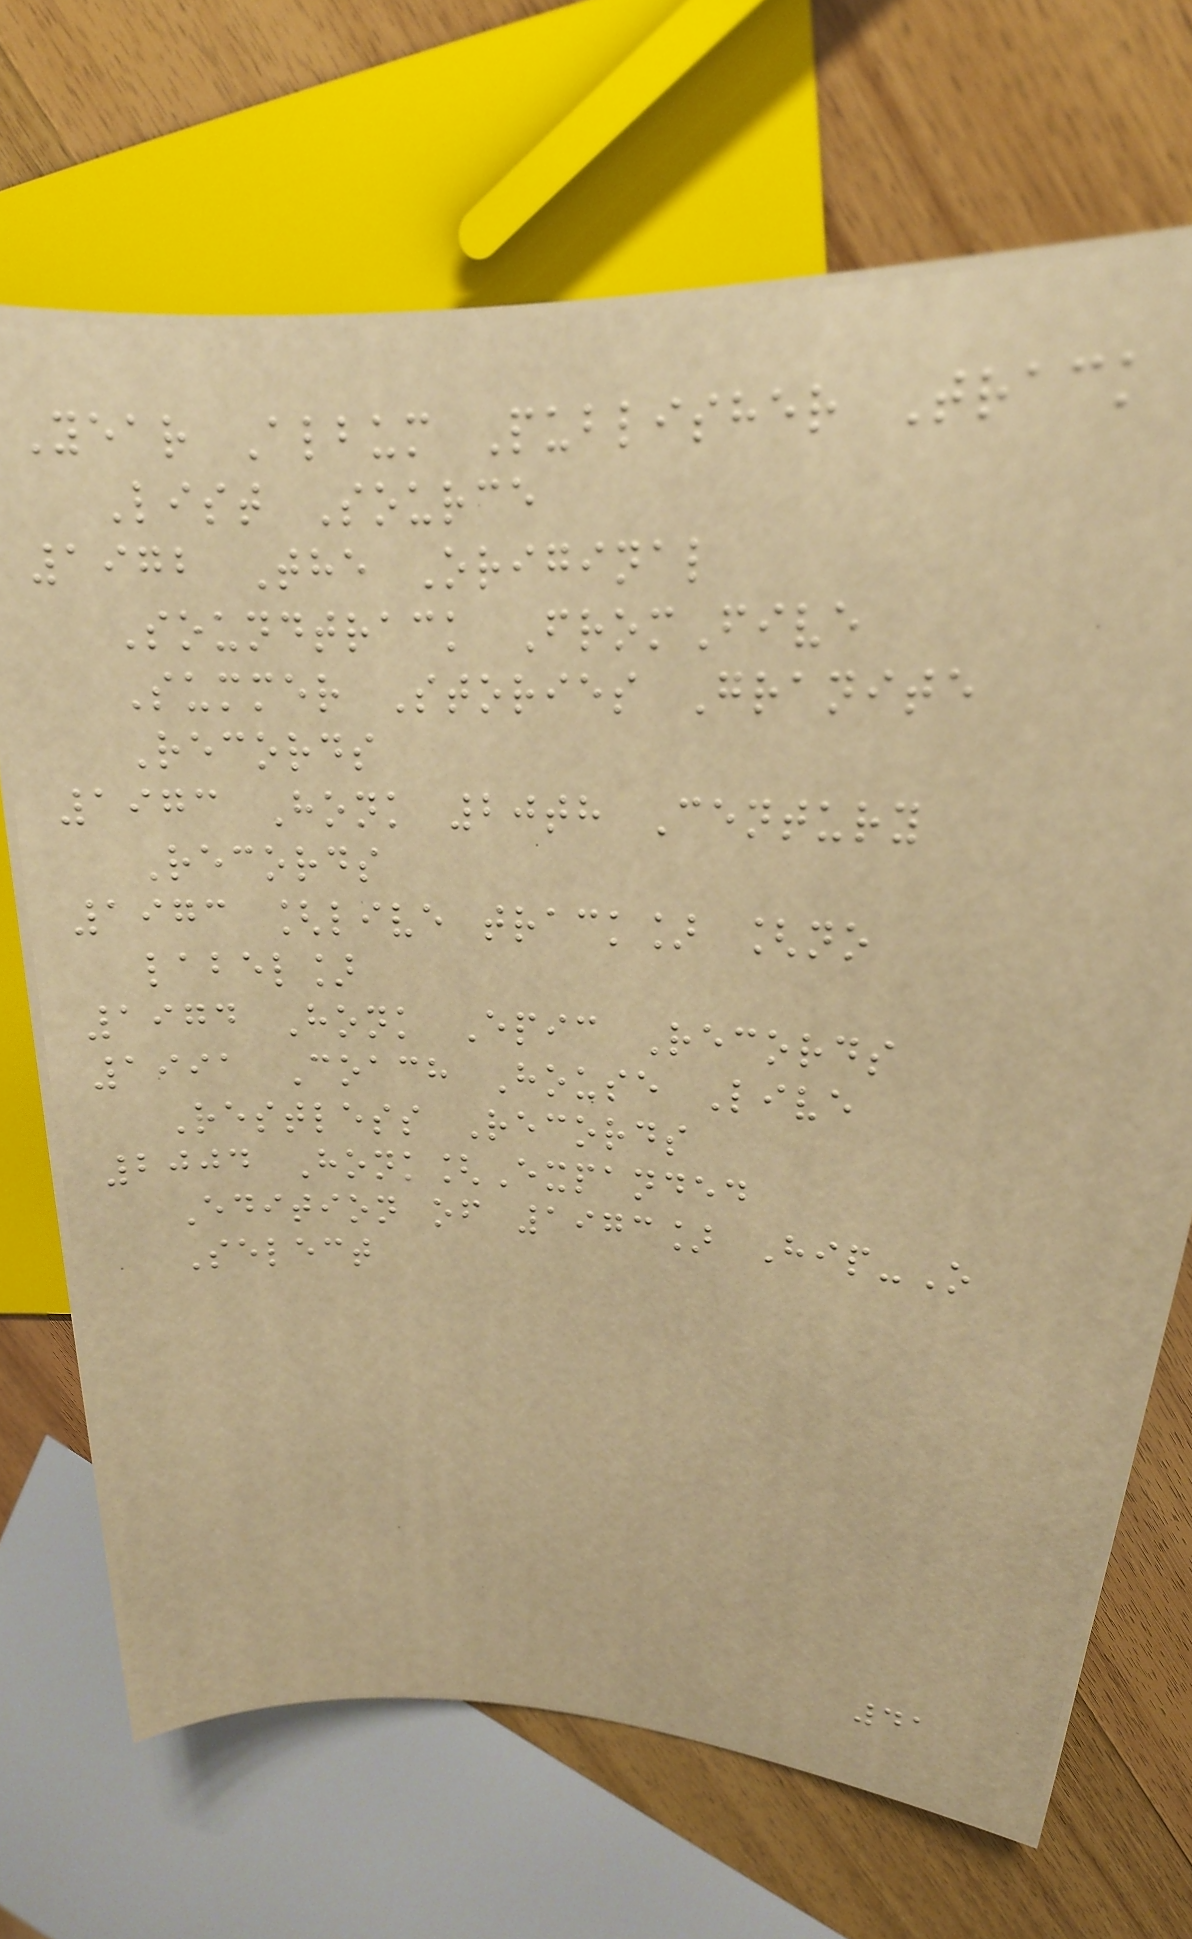Year Album Publisher Track
List Source
1972 The Original
Soundtrack FromFive
Summer Stories Granite
Records
1973 Honk 20th Century
Records
1973 [live track] [no
label]
1974 Honk Epic Records
1991 Coach House Live
Restless Records
2004 Honk[Expanded
Edition of 1973] Hip-O
Select
41
